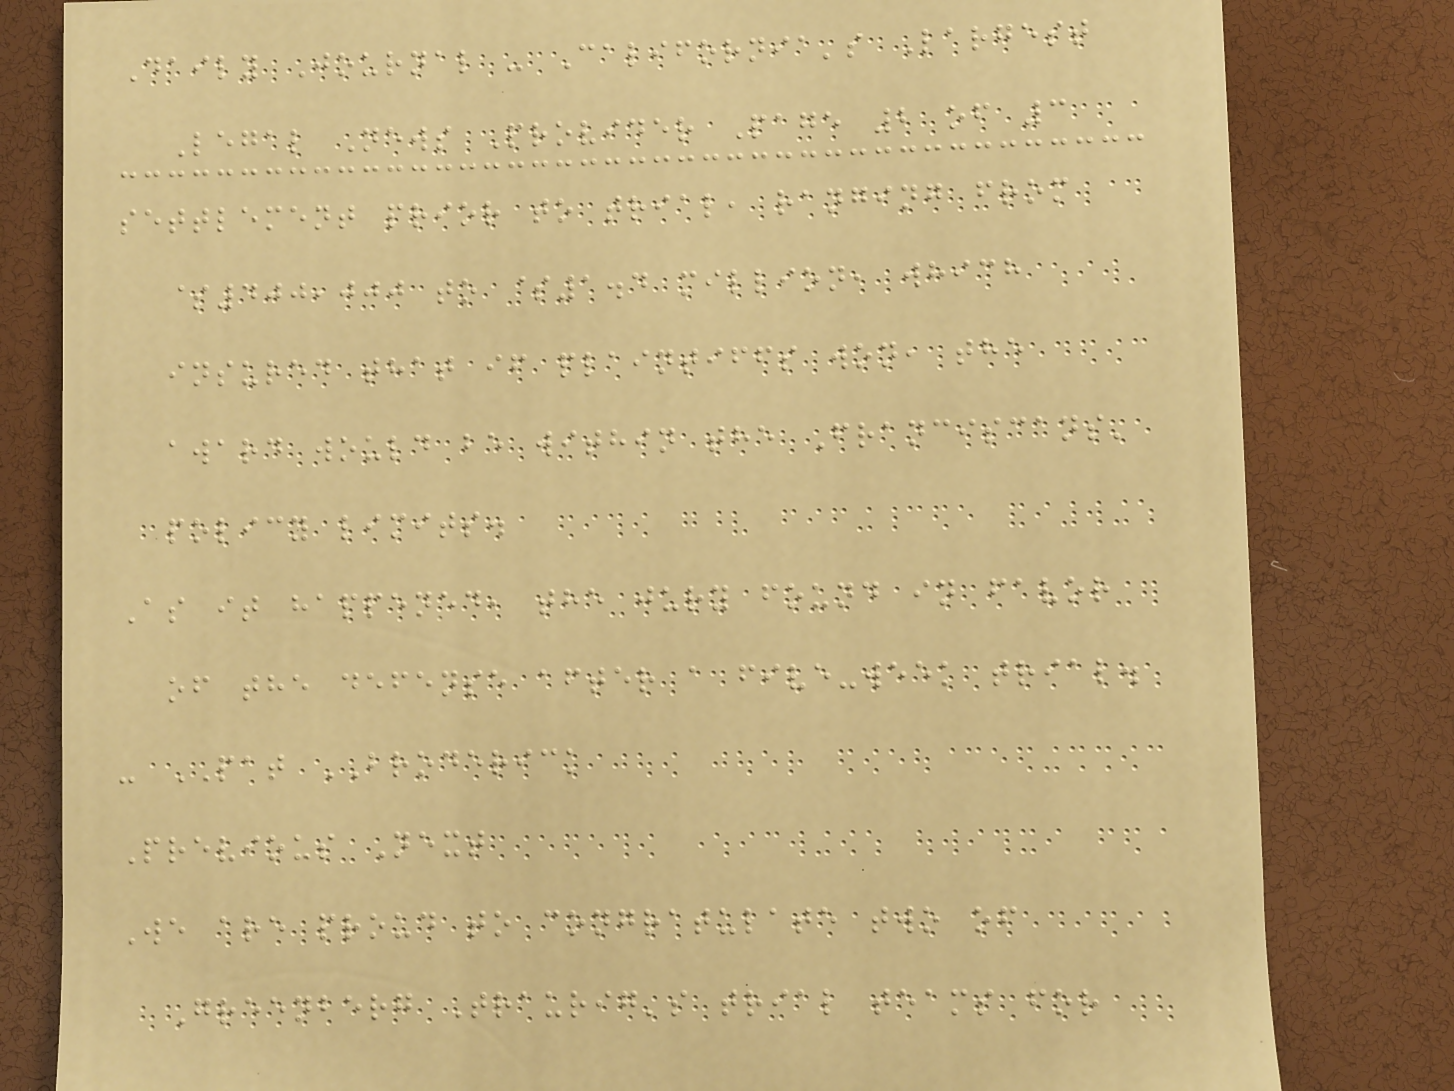Daily Journal - California's Largest
Legal News Provider Page 2 of 3
settlement prior to trial, ranging from
$400,000 to $1.4 million, which
insured that if plaintiffs won, the
award would be within the Franciscans'
policy limits.
As it happened, the jury found in favor
of the defense after a five-week trial.
- PAT BRODERICK
Previous Next
We are proud to congratulate two of
Greenberg Traurig's trial teams for
